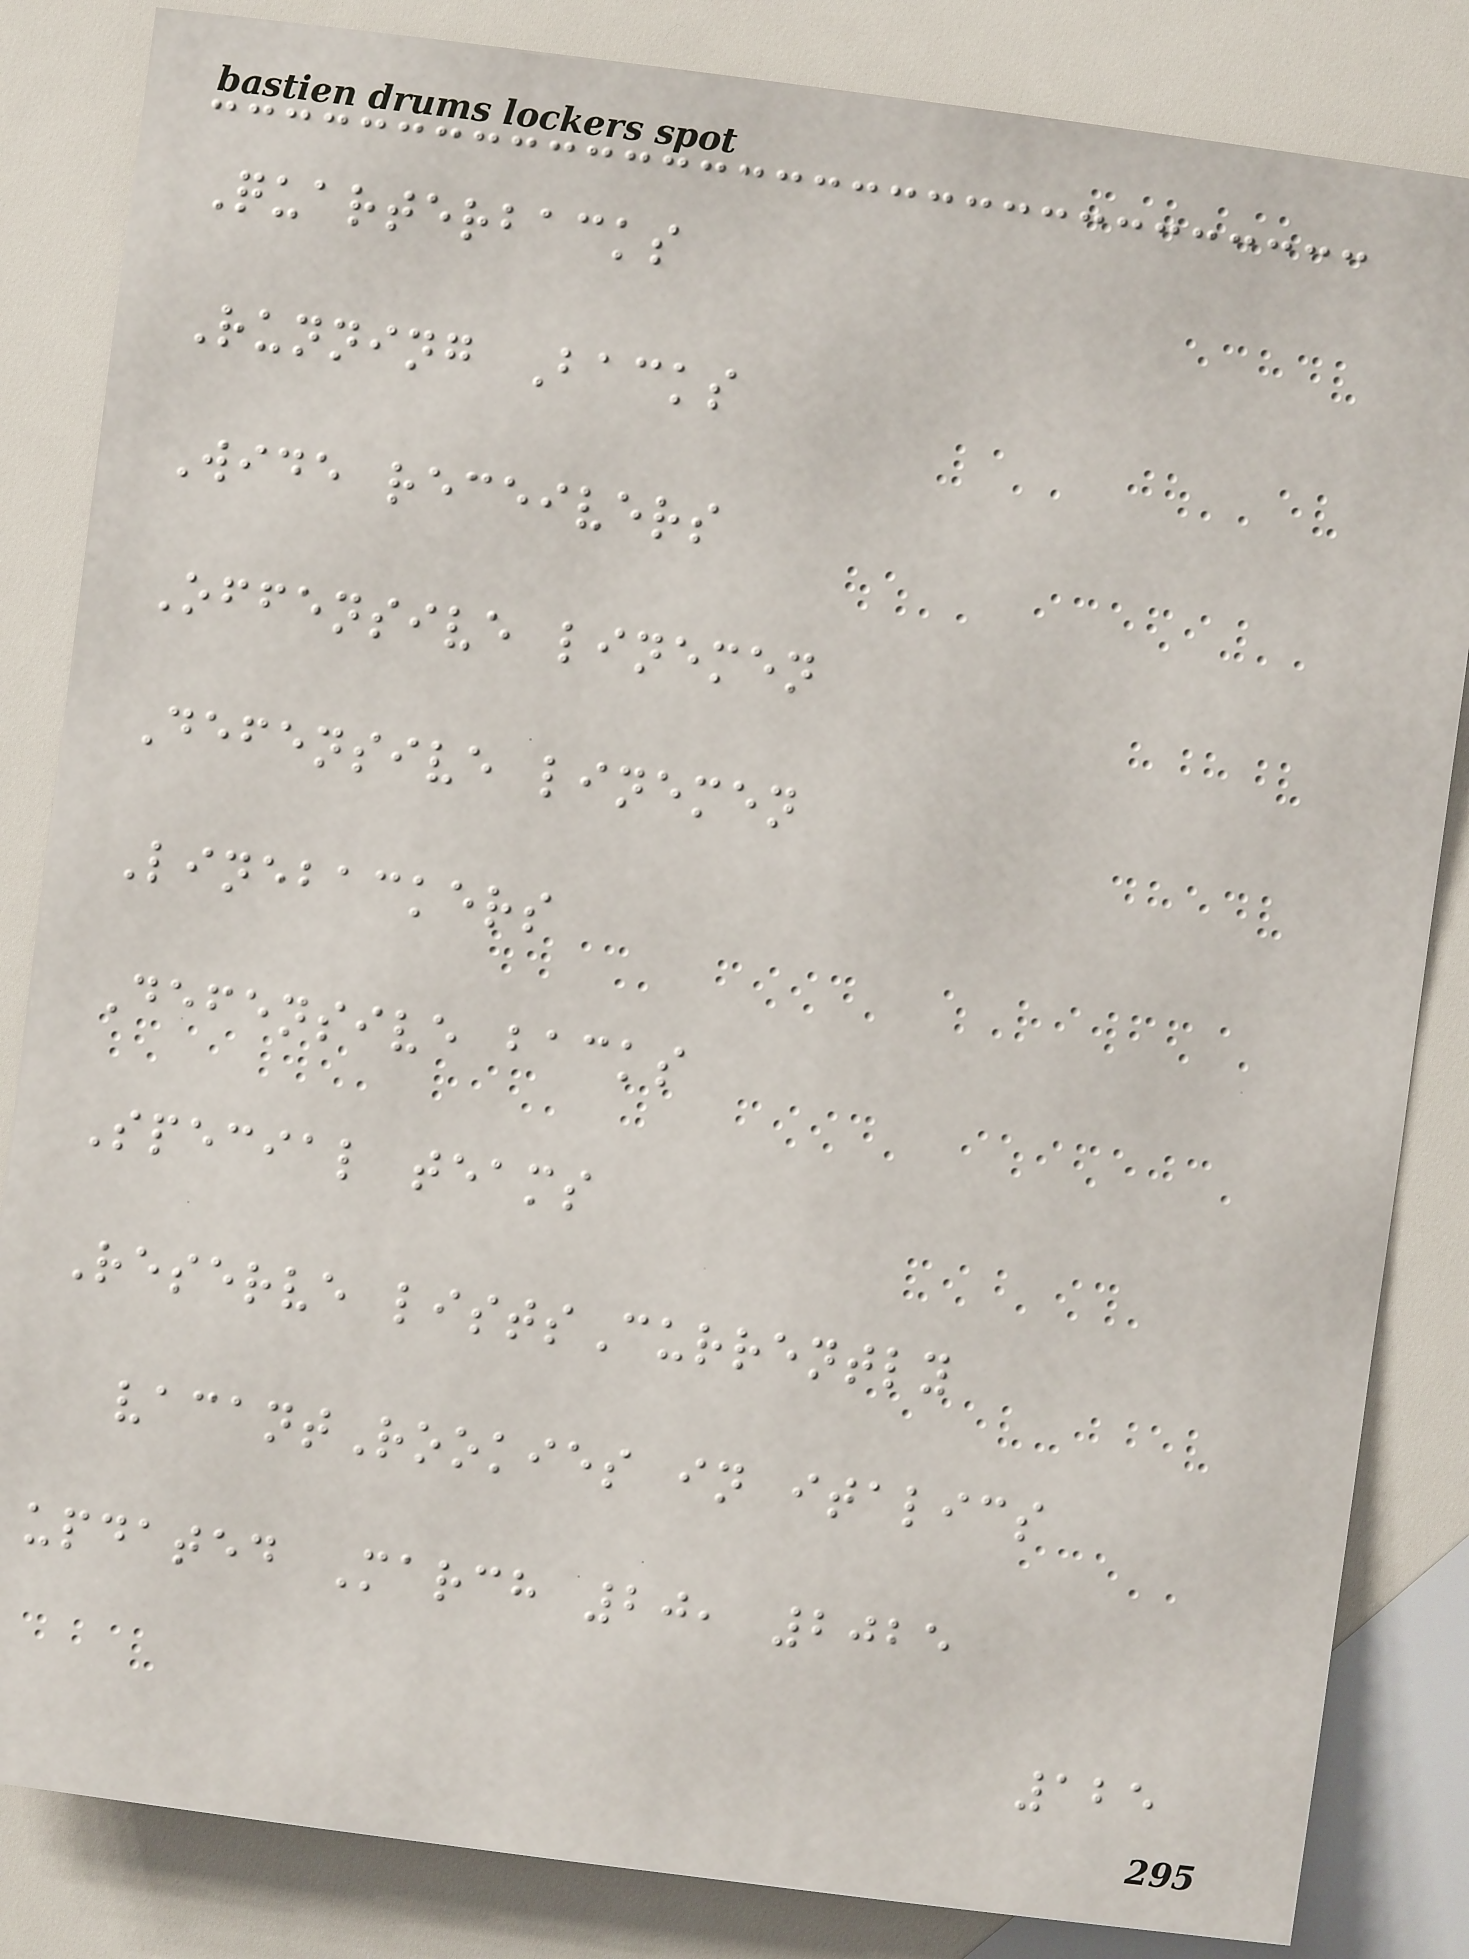Quarterbacks
Running Backs
Wide receivers
Offensive linemen
Defensive linemen
Linebackers
Defensive backs
Special teams
Reserve listsCurrently
vacantRookies in italics
updated March 20, 2025
125
